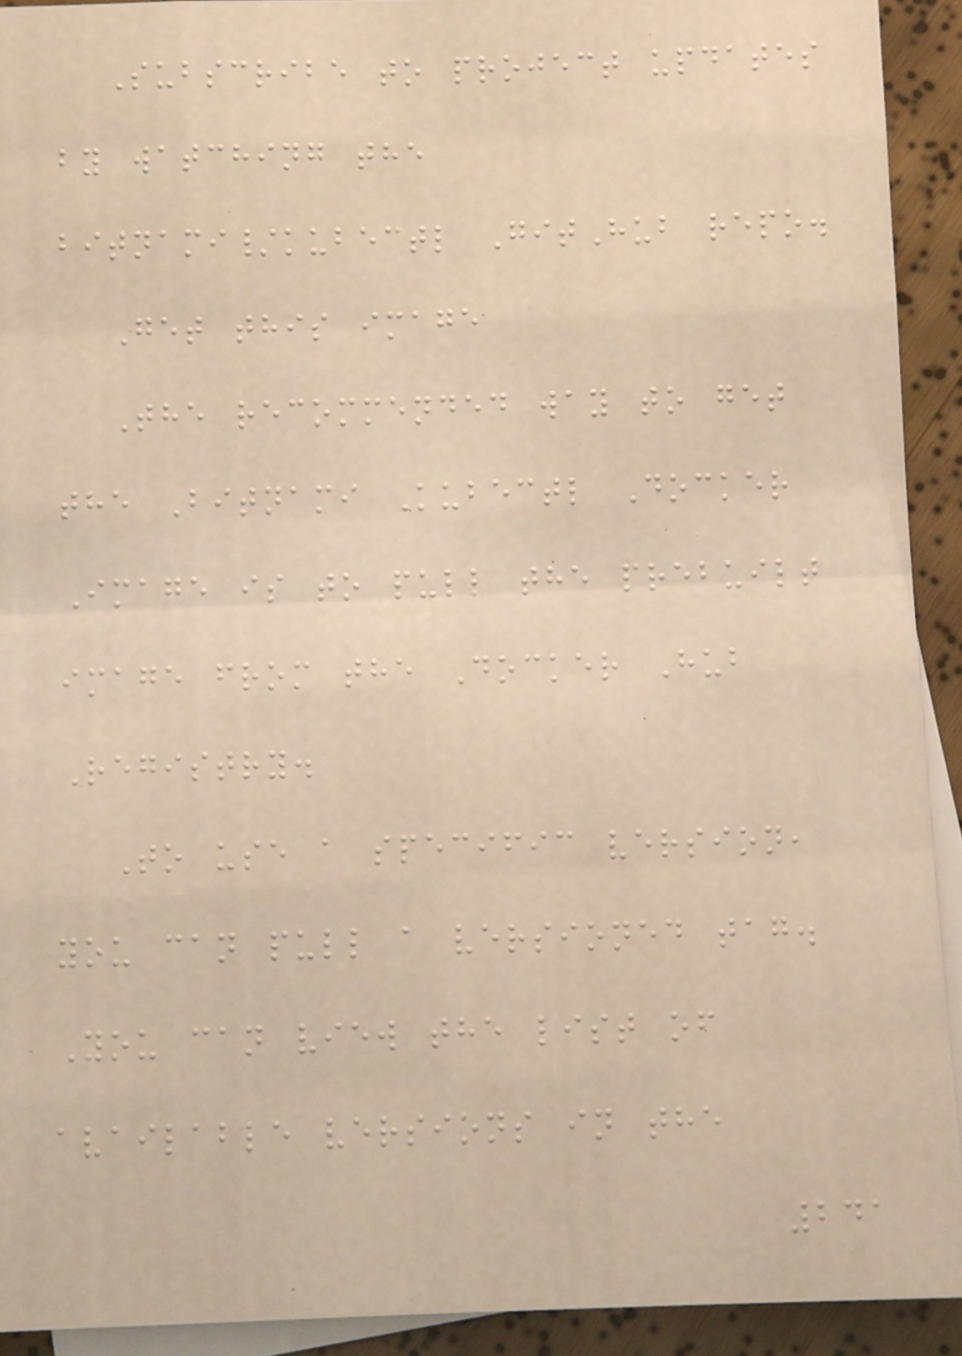Subscribe to project updates
by watching the
bitnami/kubectl GitHub repo.
Get this image
The recommended way to get
the Bitnami Kubectl Docker
Image is to pull the prebuilt
image from the Docker Hub
Registry.
To use a specific version,
you can pull a versioned tag.
You can view the list of
available versions in the
241
